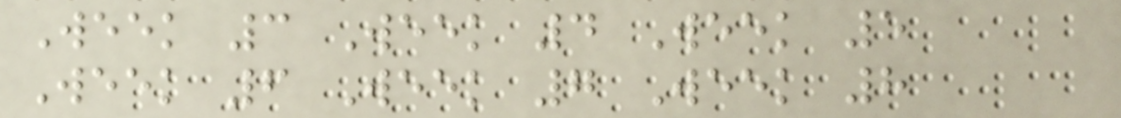Week 3 Week 4 Week 5
Week 6 Week 7 Week 8
